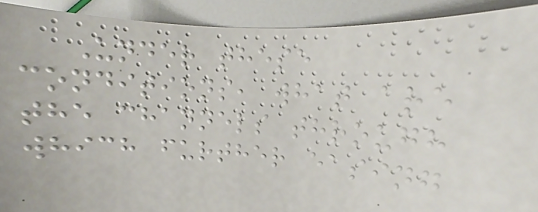Under these
conditions, what are
the channels through
which further easing
